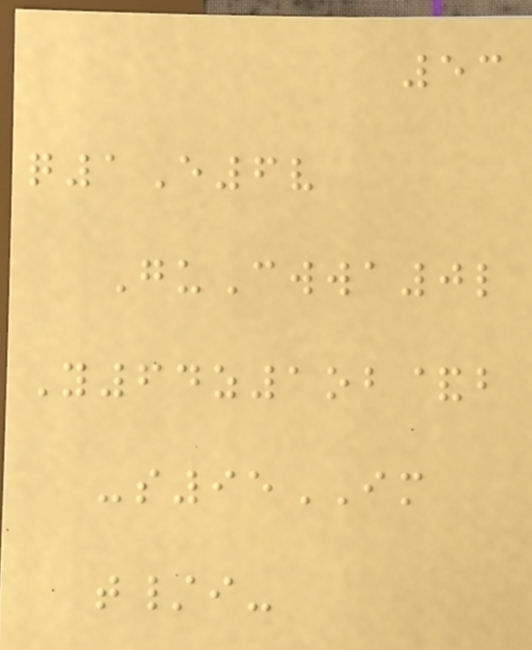53
q1E6v
GuCwwa0l
Y64z1ob&b
-s95IM
t/i-
